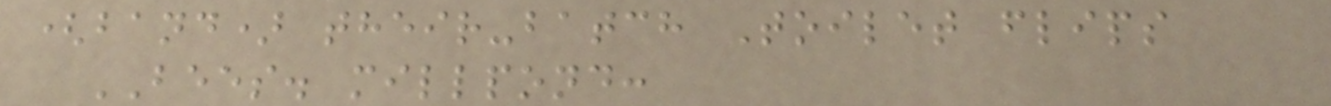(band) their-batch Toilet flips
BEES. millpond:
